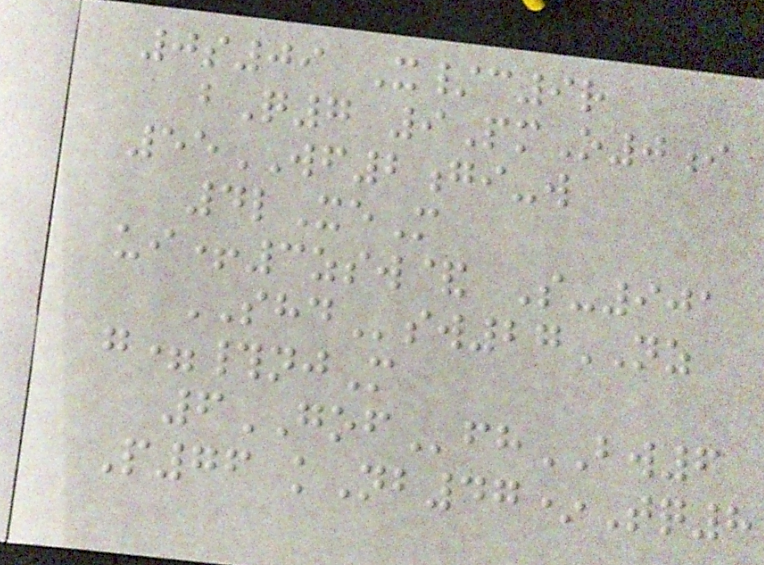0s09 X/c9r
bQ7 9PmO0i
55WF2gi-w
4lXeM
ui+3zsw& S-901
SHDsw27NZ
g=#njM
6GOFfhBW6
P76 kNb47*Tq8
